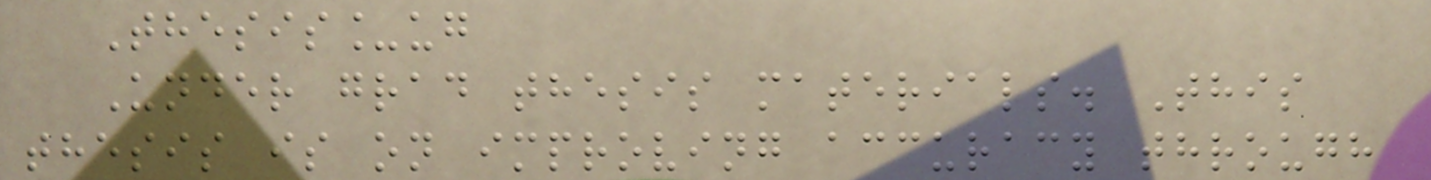Thesis_ug
Under grad thesis materials. This
thesis is on improving accuracy through
